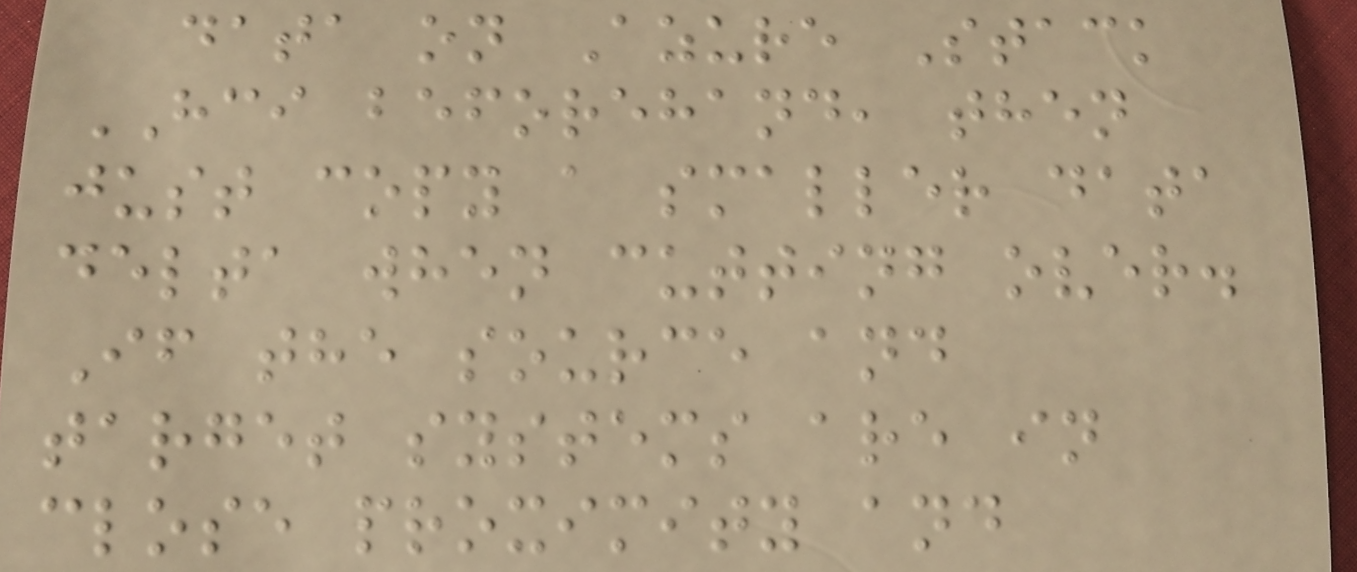data on Azure Stack
HCI beforehand, then
just copy a smaller data
delta when cutting over.
If the source and
target systems are in
close proximity and
